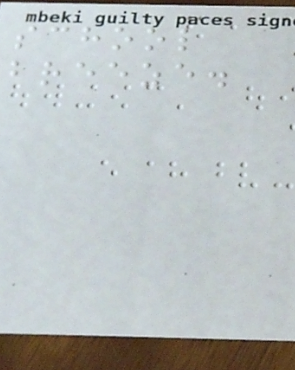school
breeze.
